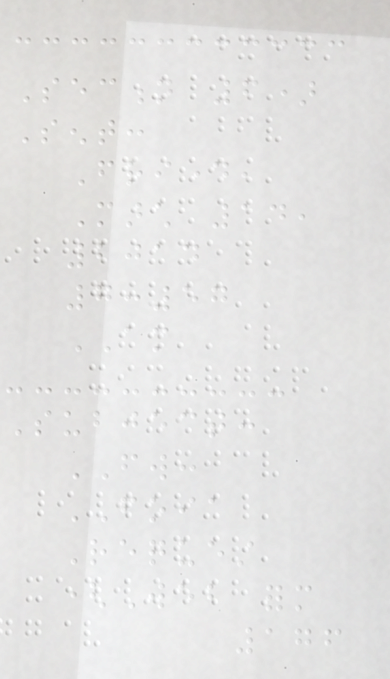Section 6)
Sent:
Friday,
March 14,
2014
7:57
AM
Subject:
FW:
FOIA
Request
(Web form
176
